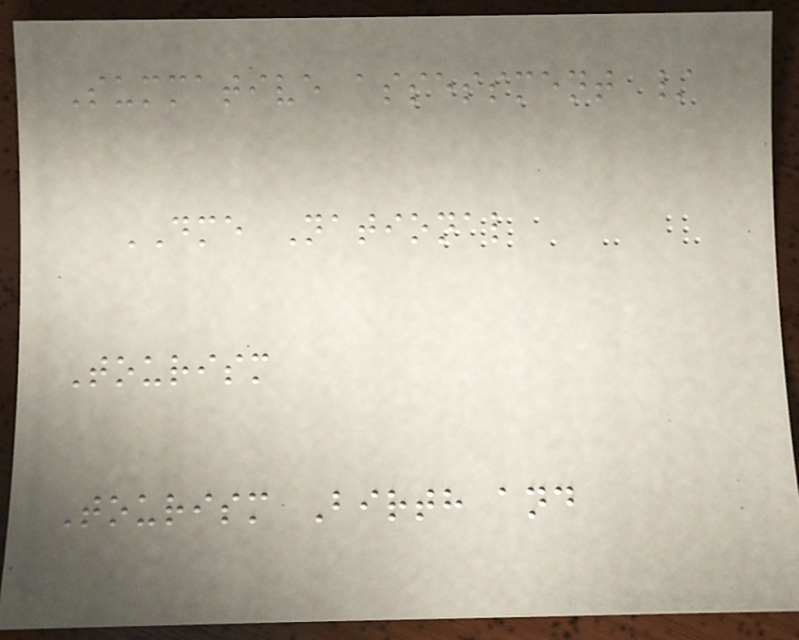Summative assessment /
DME National
Tourism
Tourism Birth and
